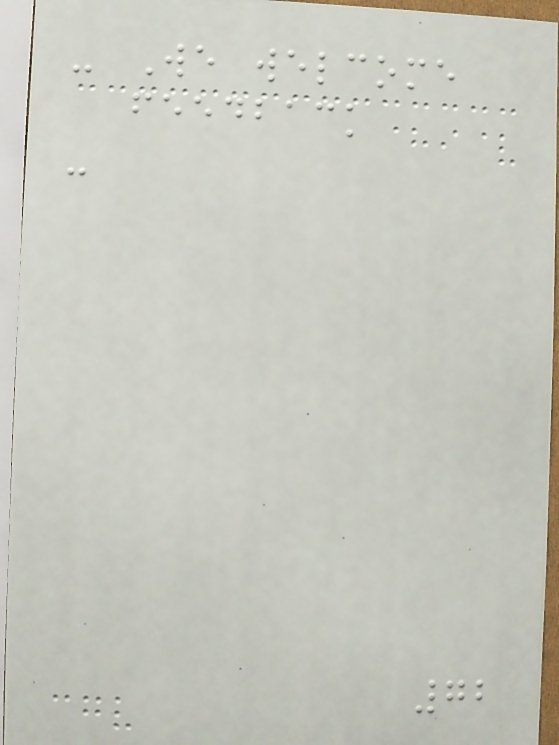- We welcome
feedback
-
72
